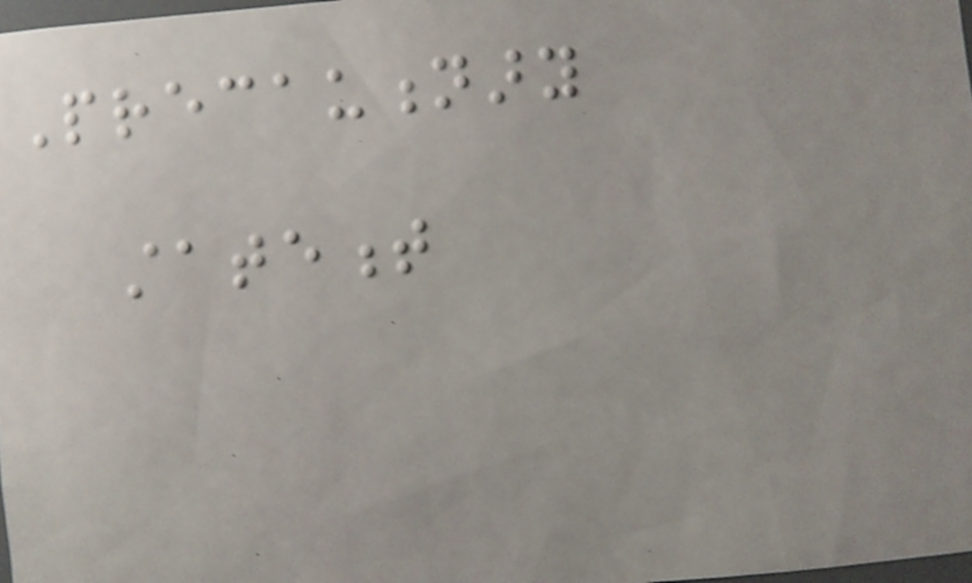Precautionary
statement
